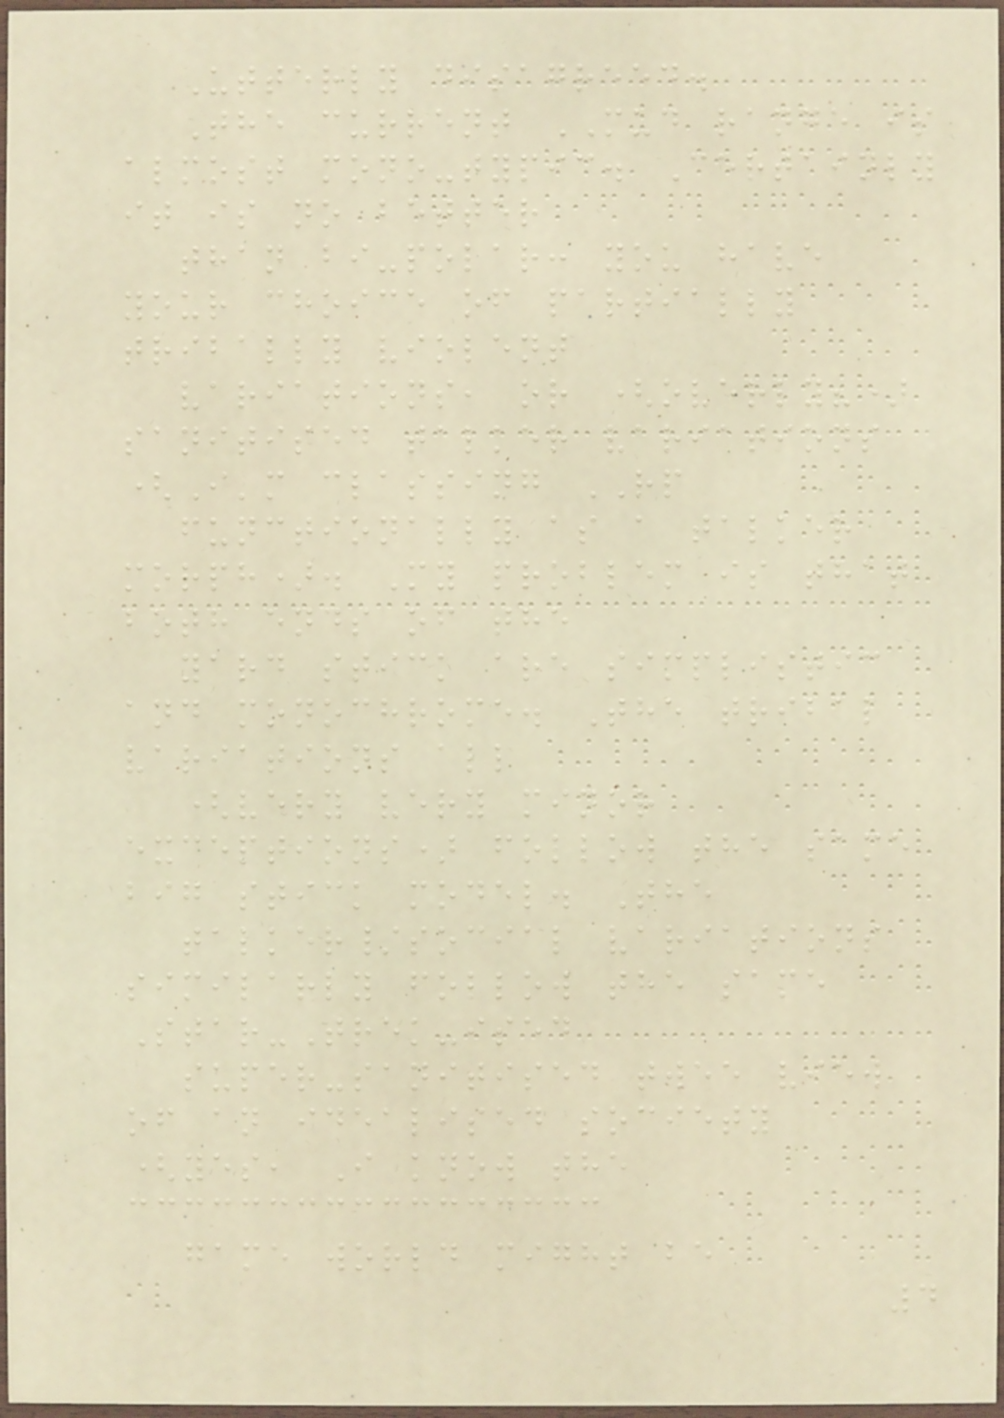Utterly disagreed.
The current MUD range is
almost mono-typic. Certainly
it is no better
than bi-polar: you have
your choice of partially
tribally violent
variations, or (overly?)
sanitised talker variations
(I'm classing RP
functionally as a talker
morph). My problem is that
both ends of the
yard stick are simplistic
and monochrome. The tribal
variations all
(very very minor
exceptions) follow the same
big stick model. The
talker/social variations
similarly follow the same
Star-Trek-ised
super-sanitised twee view
of an idealised society
(yes, I know the
game world might be
4
